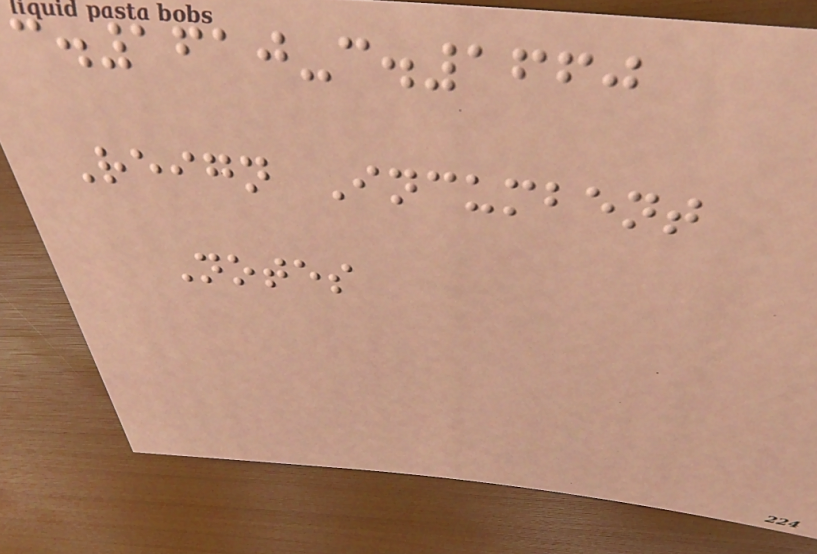c.1610-c.1660
Reign Incumbent
Notes
